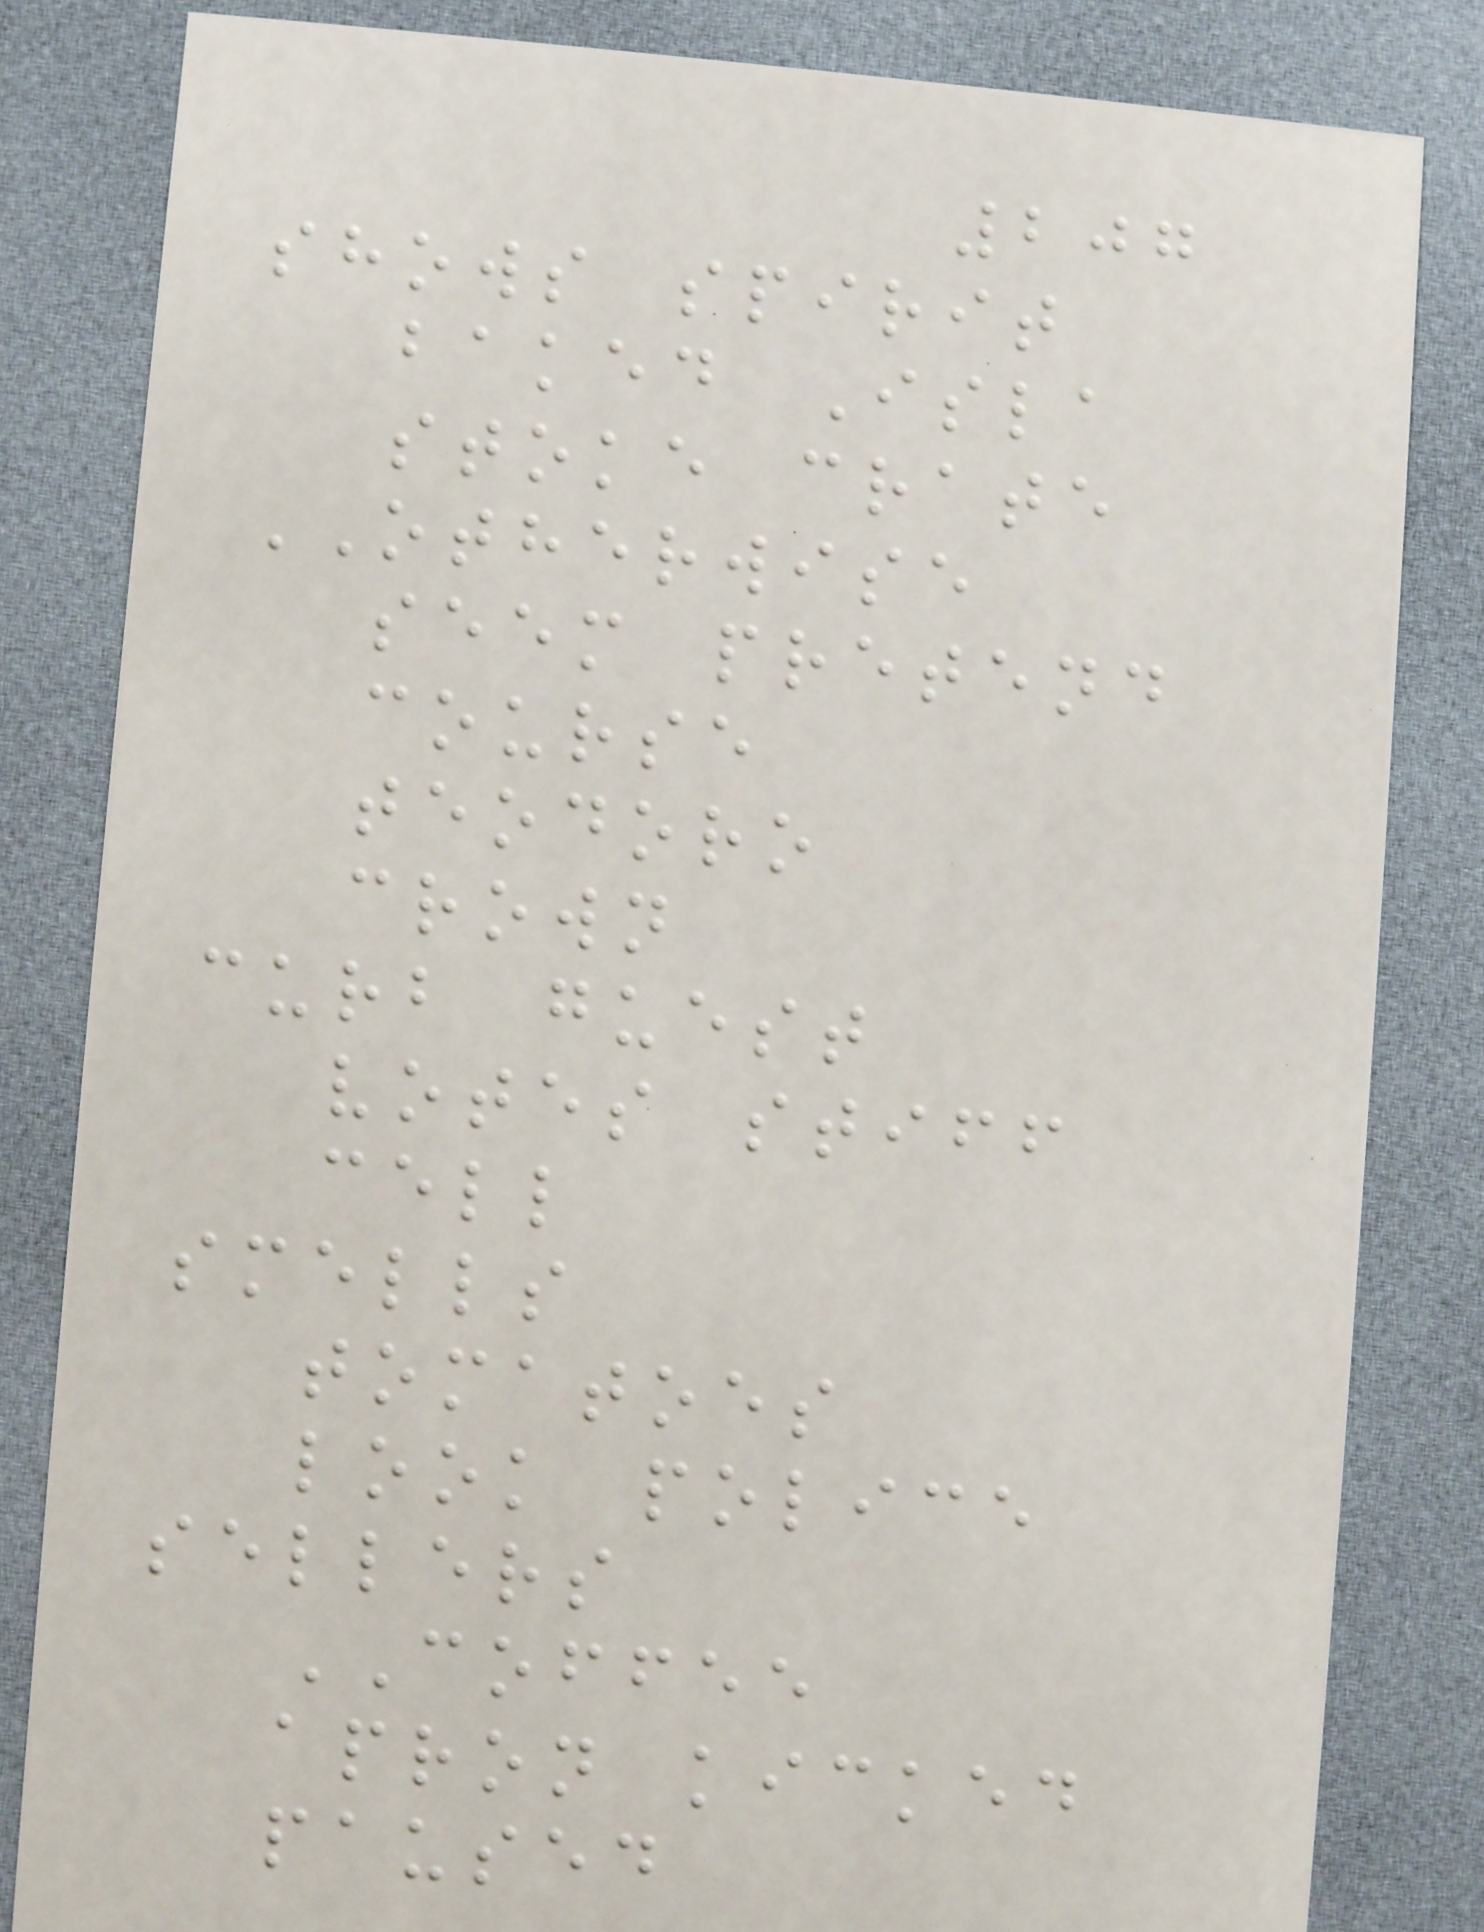207
shows spirit
baked Isla
stoke crate
OTHERWISE
seem pretend
course
teodoro
crown
curb guest
votes stiff
cell
smells
tomatoes
look police
sellers
COFFEE
apron kicked
paused
